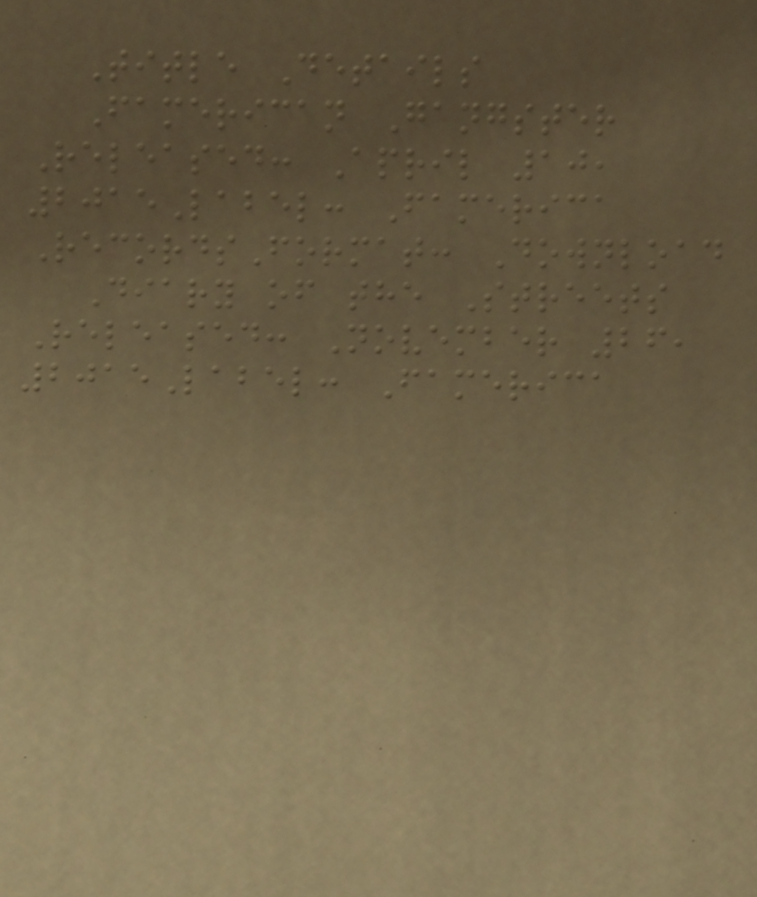Title Details
Famerican Gangster
Released: April 10,
2015Label: Famerica
RecordsFormat: Download
Diary of the Streets
Released: November 26,
2015Label: Famerica
